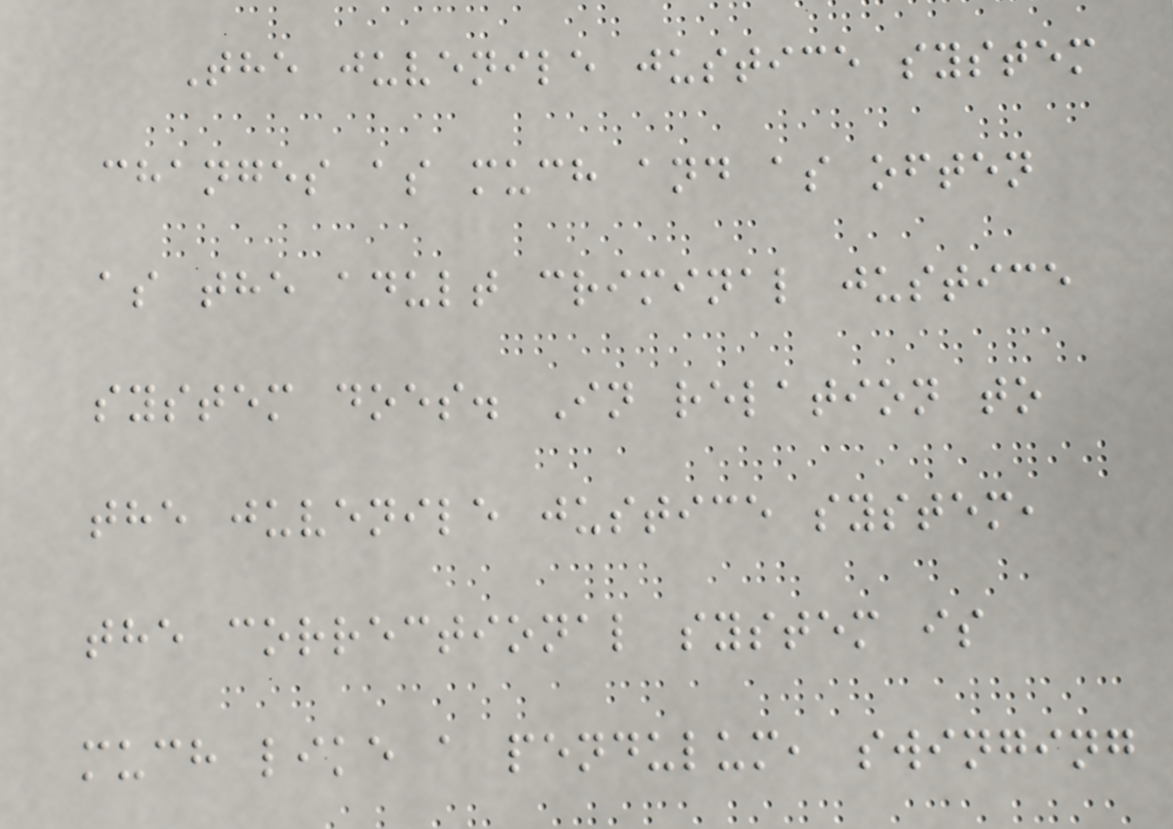The juvenile justice system
changes as much and as often
as the adult criminal justice
system does. In relation to
the juvenile justice system,
the correctional system is
much like a pendulum, swinging
